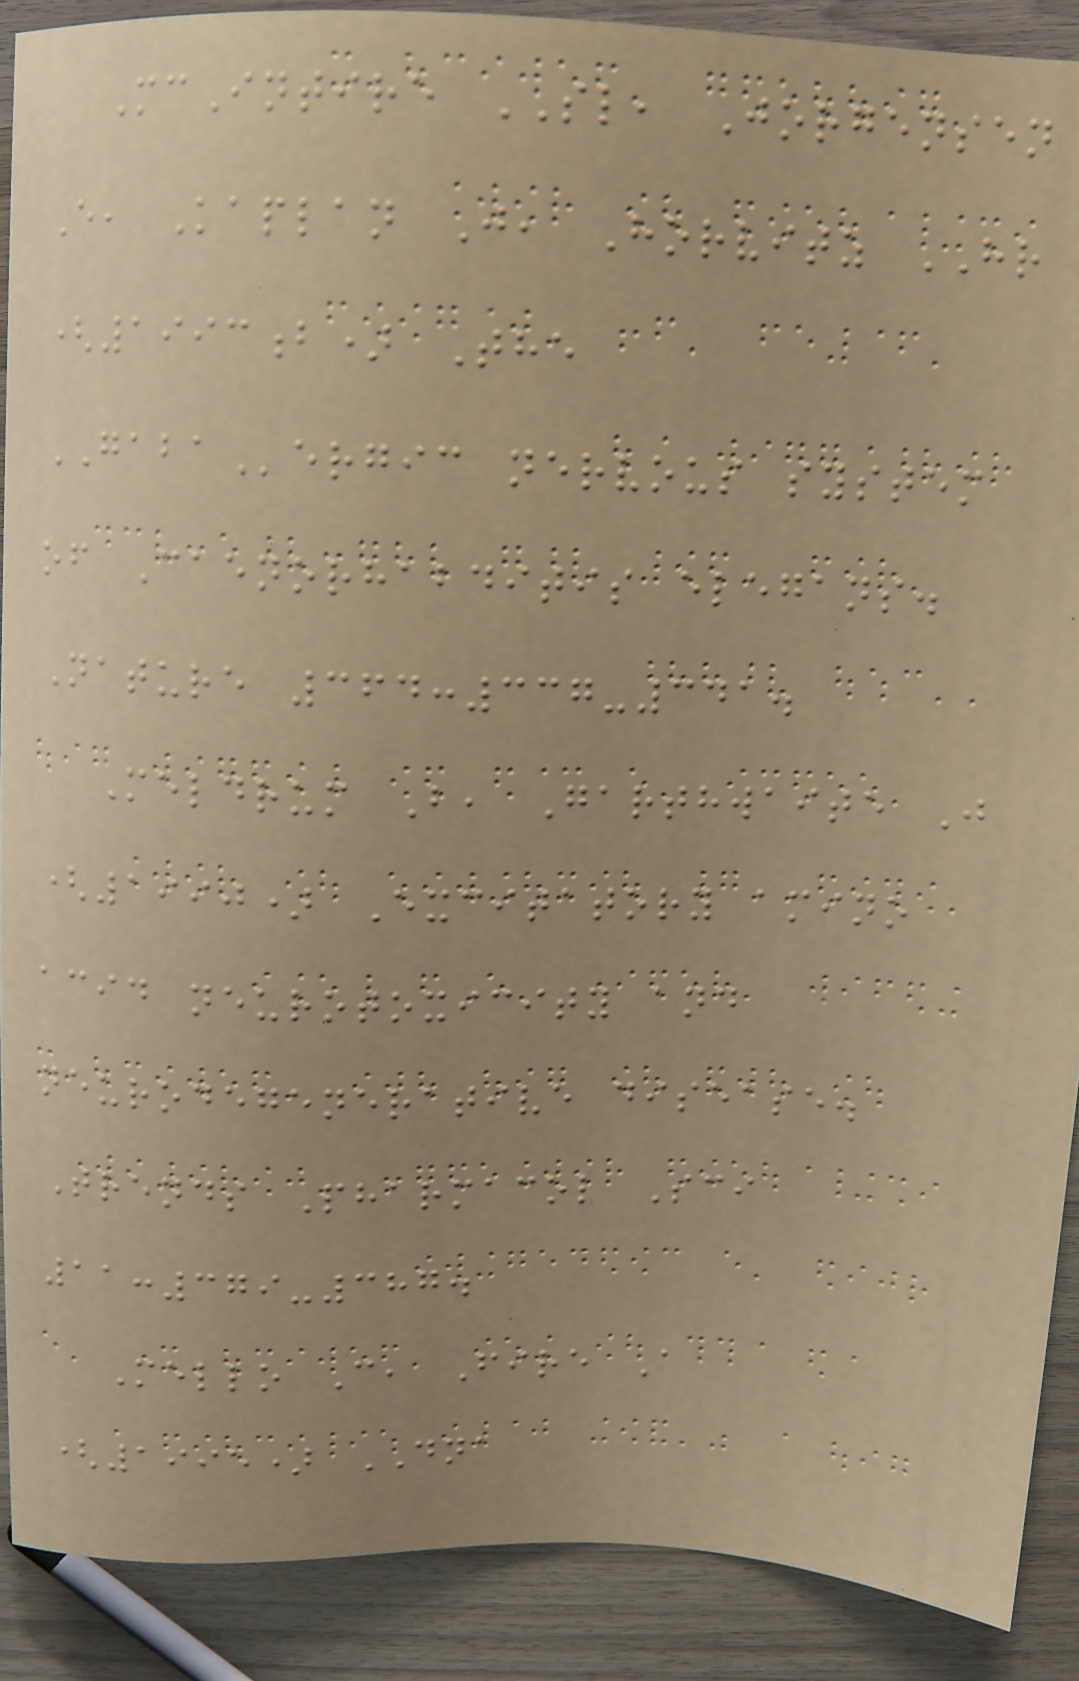McIntire SL, Jorgensen
E, Kaplan J, Horvitz HR
(1993b) The
GABAergic nervous system
of Caenorhabditis elegans.
Nature 364:337-341.
Meldrum B, Garthwaite J
(1990) Excitatory amino
acid neurotoxicity and
neurodegenerative disease.
Trends Pharmacol Sci
11:379-387.
Mello C, Fire A
(1995) DNA
